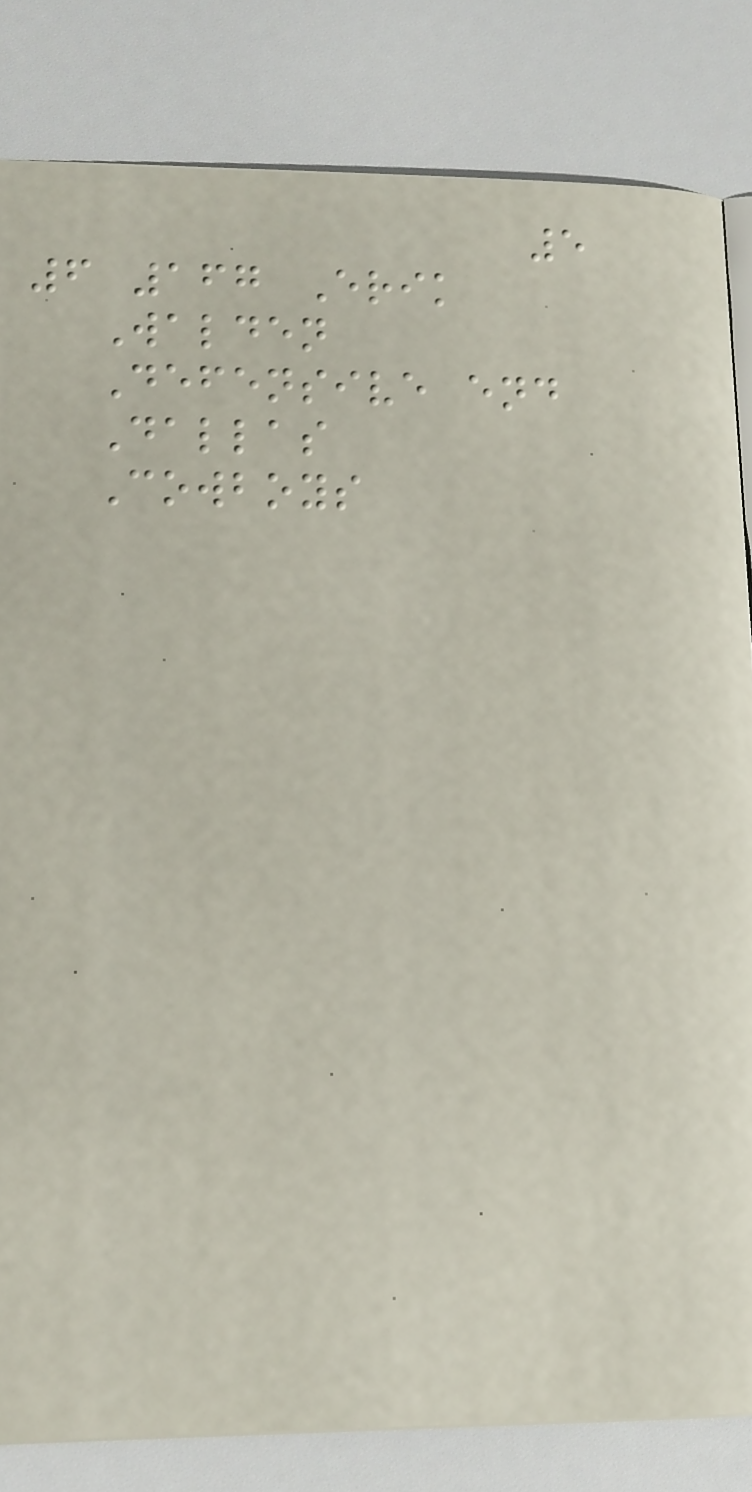5
6 167 Erik
Walden
Defensive end
Dallas
Cowboys
